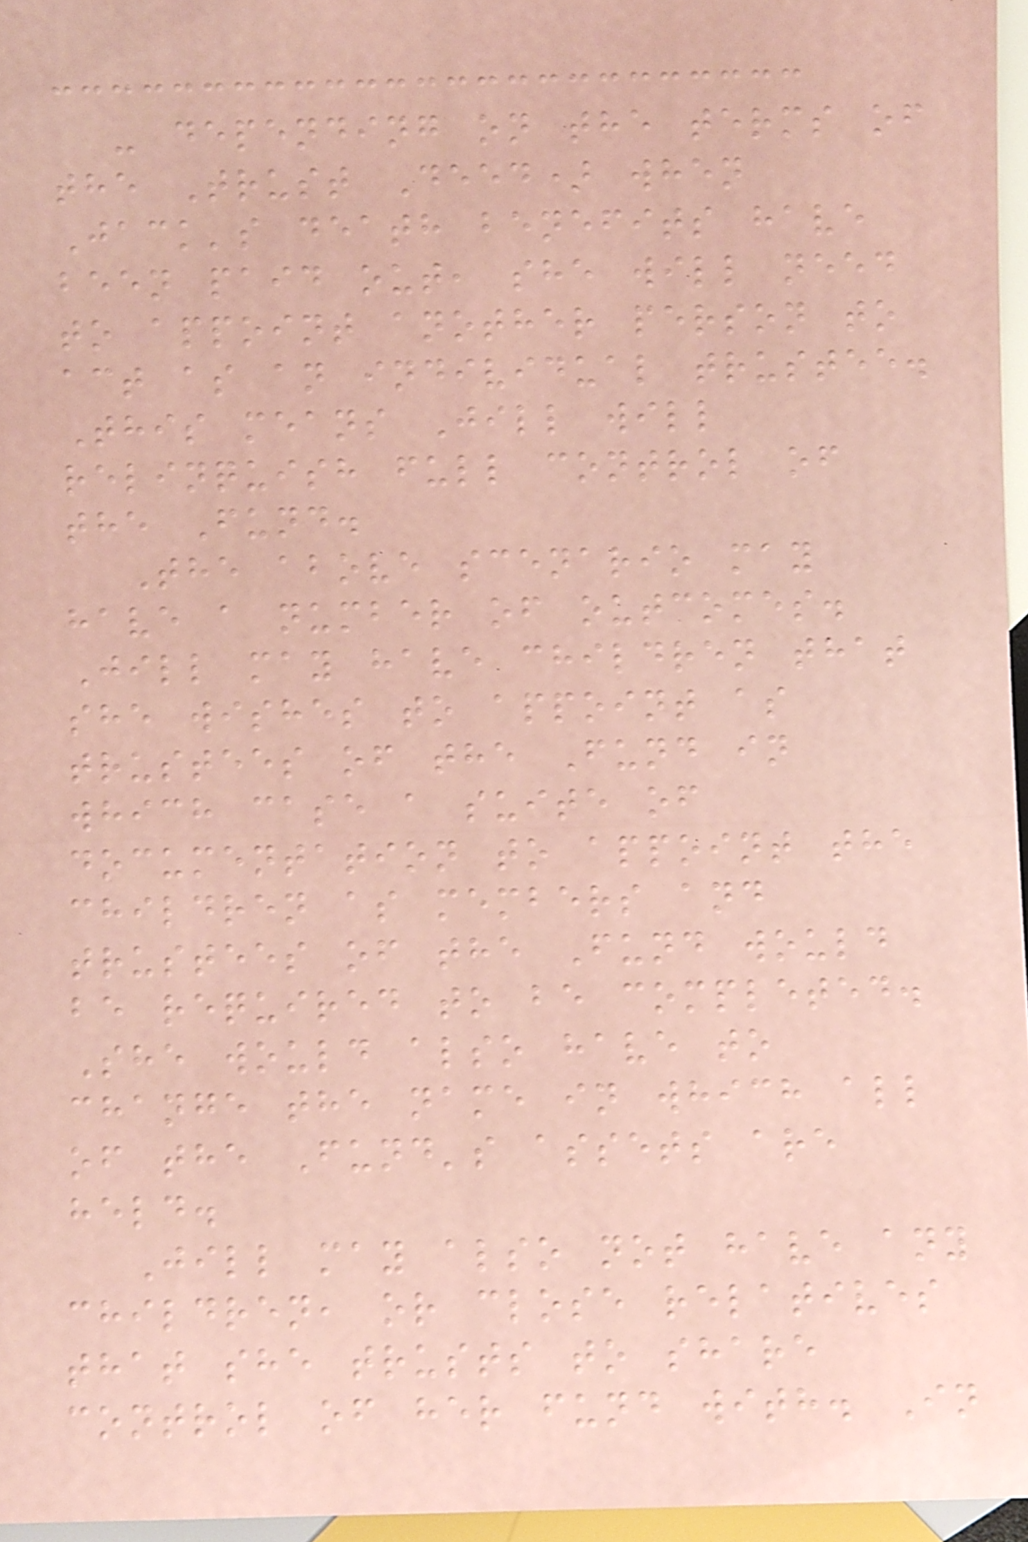- depending on the terms of
the Trust Deed) when
Jack's death benefits have
been paid out, she will need
to appoint another person to
act as an individual trustee.
This means Jill will
relinquish full control of
the Fund.
The above scenario may
have a number of outcomes.
Jill may have children that
she wishes to appoint as
trustees of the Fund in
which case a suite of
documentation to appoint the
children as members and
trustees of the Fund would
be required to be completed.
She would also have to
change the name in which all
of the Fund's assets are
held.
Jill may also not have any
children, or close relatives
that she trusts to share
control of her fund with. In
